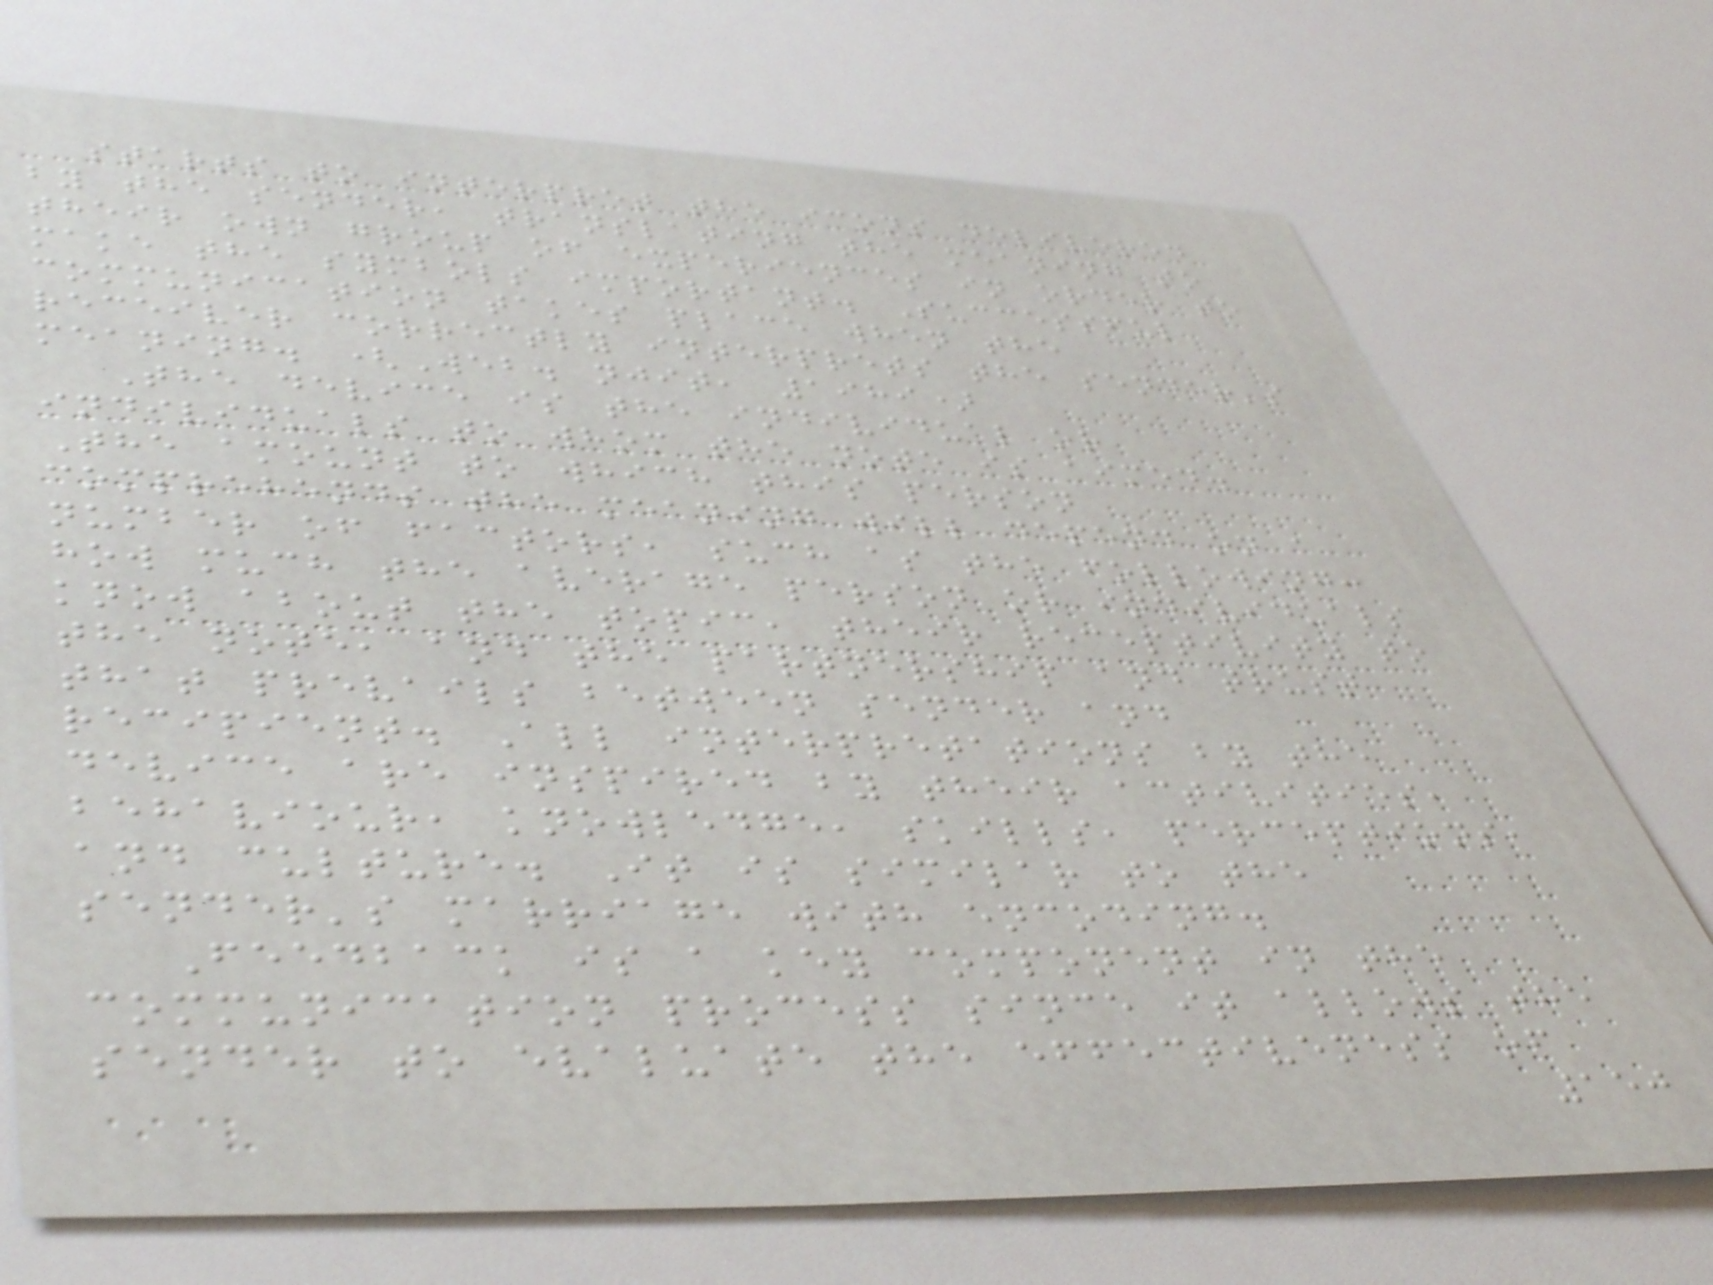starts to interpret the icons delivered
by the sender, translating the meaning to
their own group of experiences in order to
make the symbols important. Successful
communication takes place when the
receiver correctly interprets the sender's
meaning. (Web. njit, 1989)
The device is the individual or
individuals to whom the note is aimed.
The amount to which this person
comprehends the meaning will depend on a
number of factors, such as the following:
how much the average person or individuals
know about the topic, their receptivity to
the note, and the partnership and trust
that prevails between sender and
recipient. All interpretations by the
device are inspired by their activities,
behaviour, knowledge, skills, perceptions,
and culture. It is similar to the
sender's marriage with encoding.
Feedback is a key component in the
communication process since it allows the
sender to evaluate the effectiveness of
150
